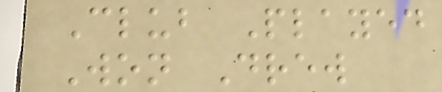Club Played
Won Drew
